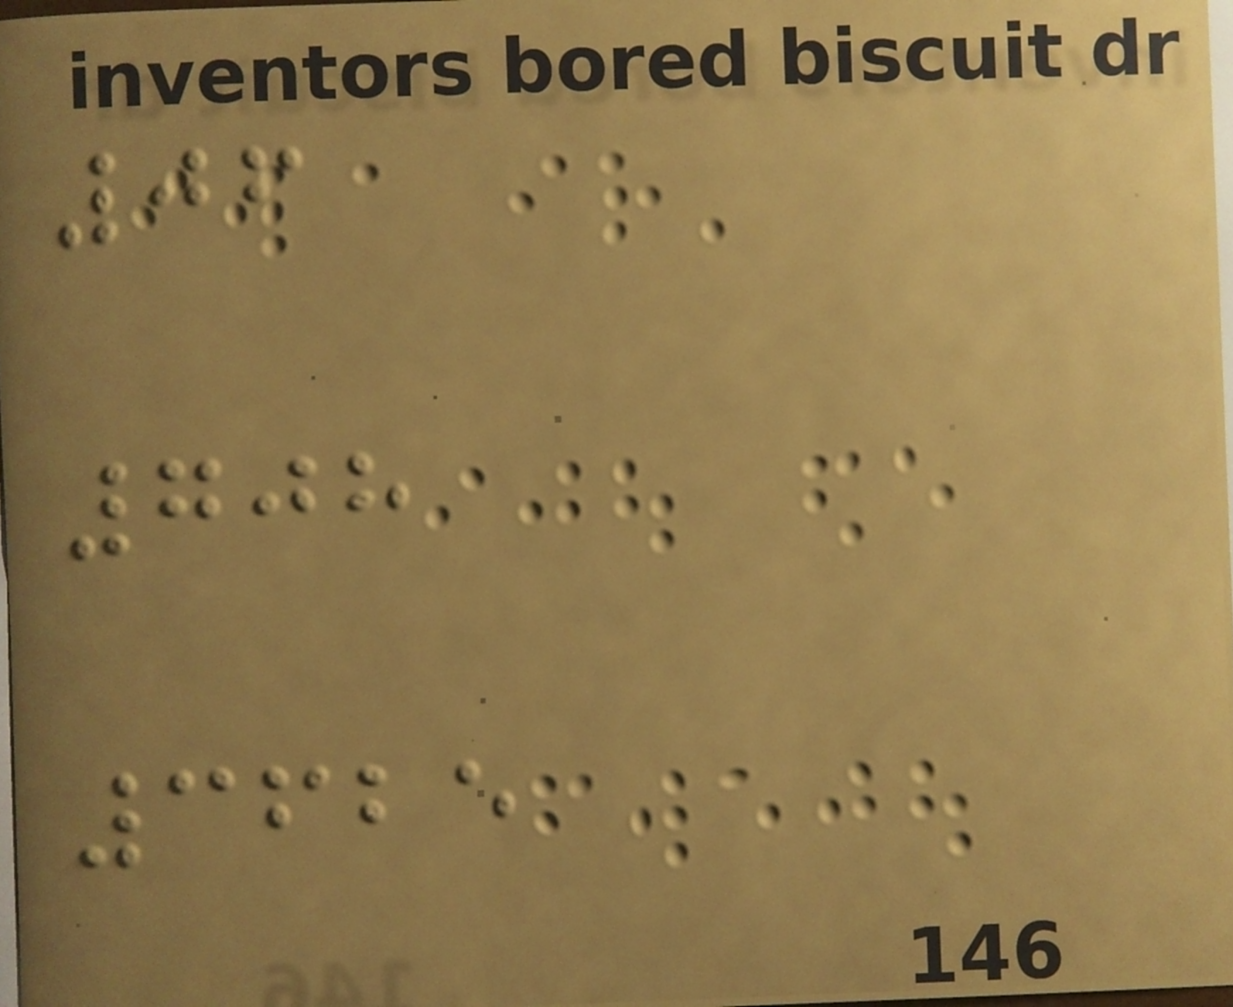06
708
3625
